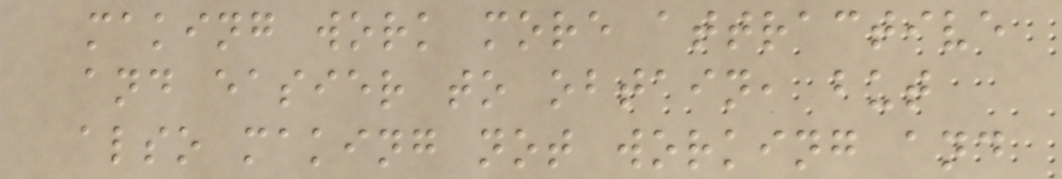making work more attractive
and easier to obtain, but
also making not working and
